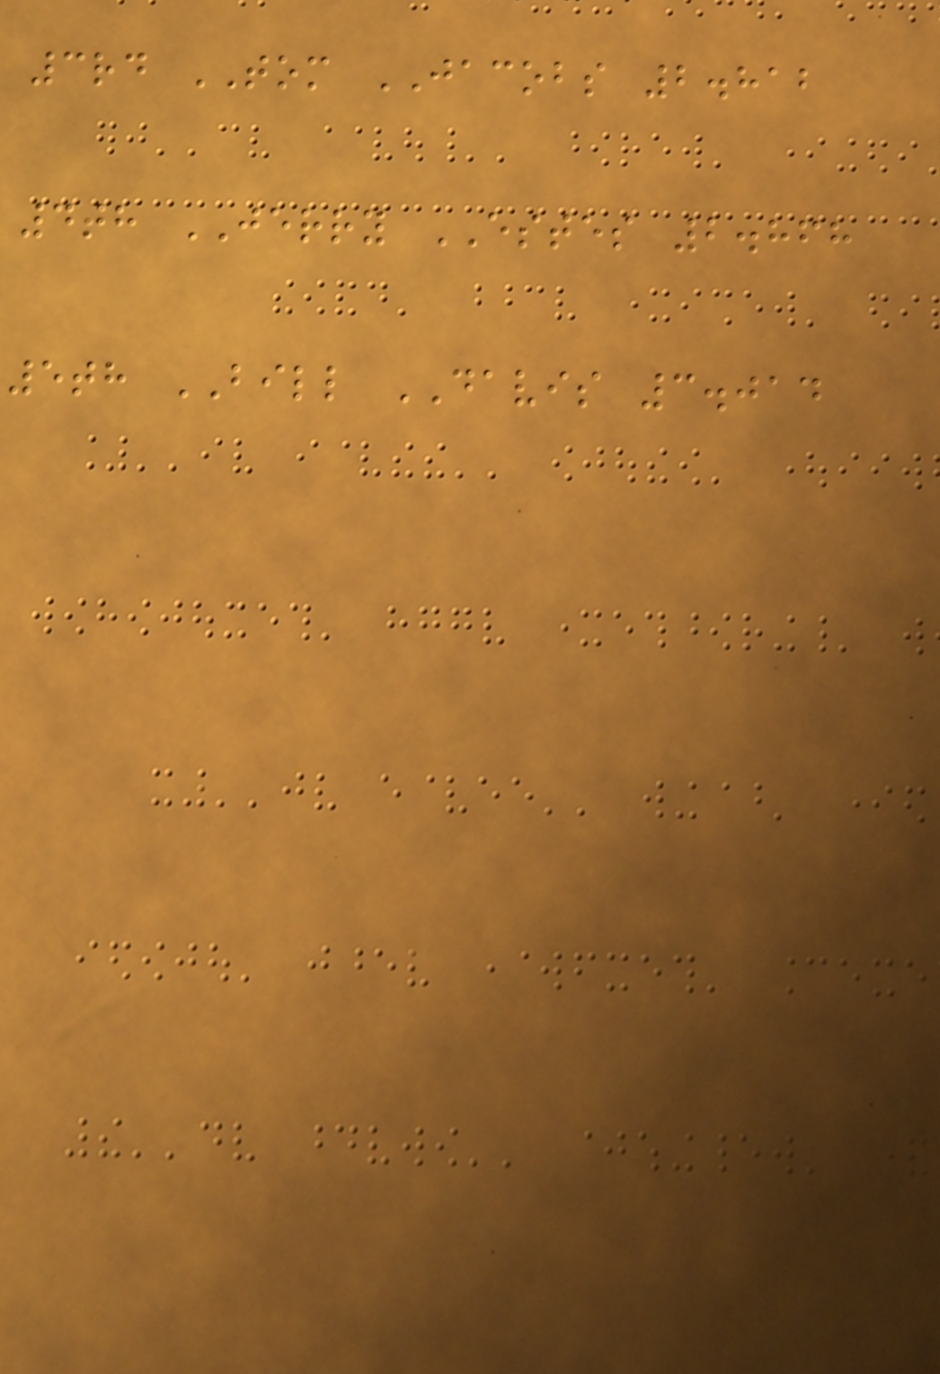3rd TOM JACOBS 2.812
4th JERRY ESTES 2.868
5th BILL DAVIS 3.014
